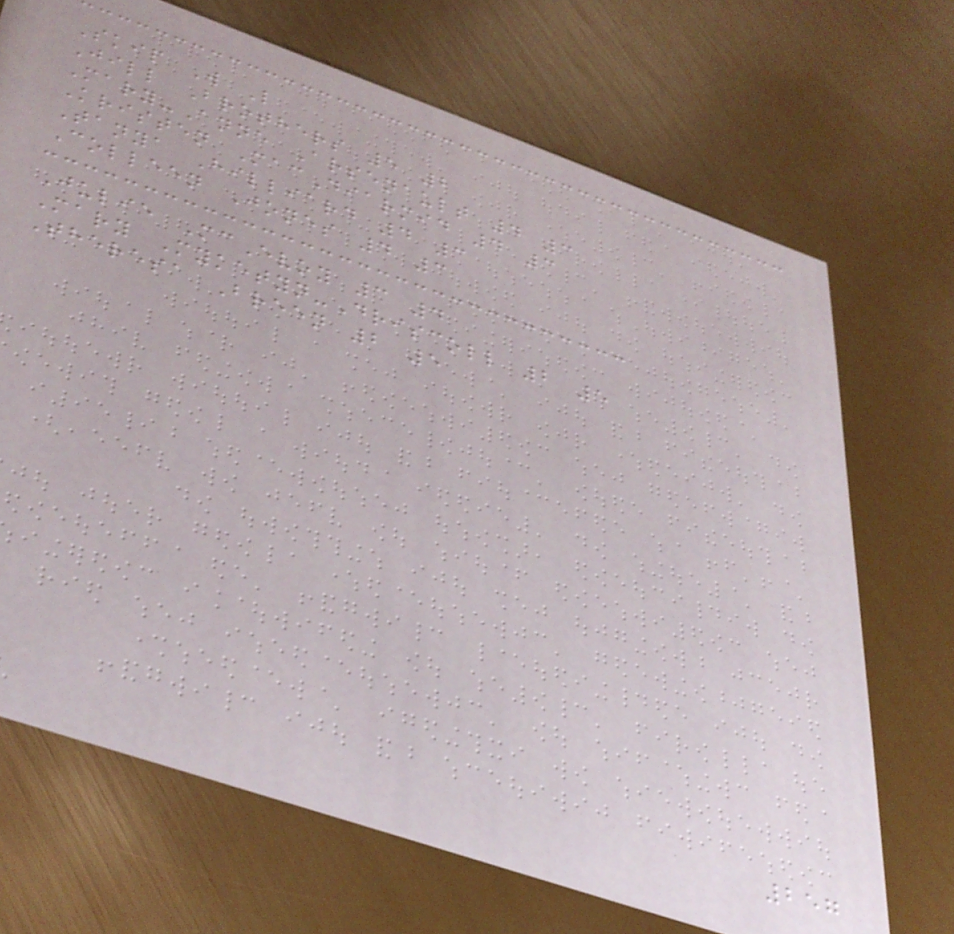Skip W L
Jill Brothers 5 2
Mary-Anne Arsenault 4 3
Kristen MacDiarmid 4 3
Tanya Hilliard 4 3
Colleen Jones 4 3
Julie McEvoy 3 4
Mary Myketyn-Driscoll 2 5
Theresa Breen 2 5
257
